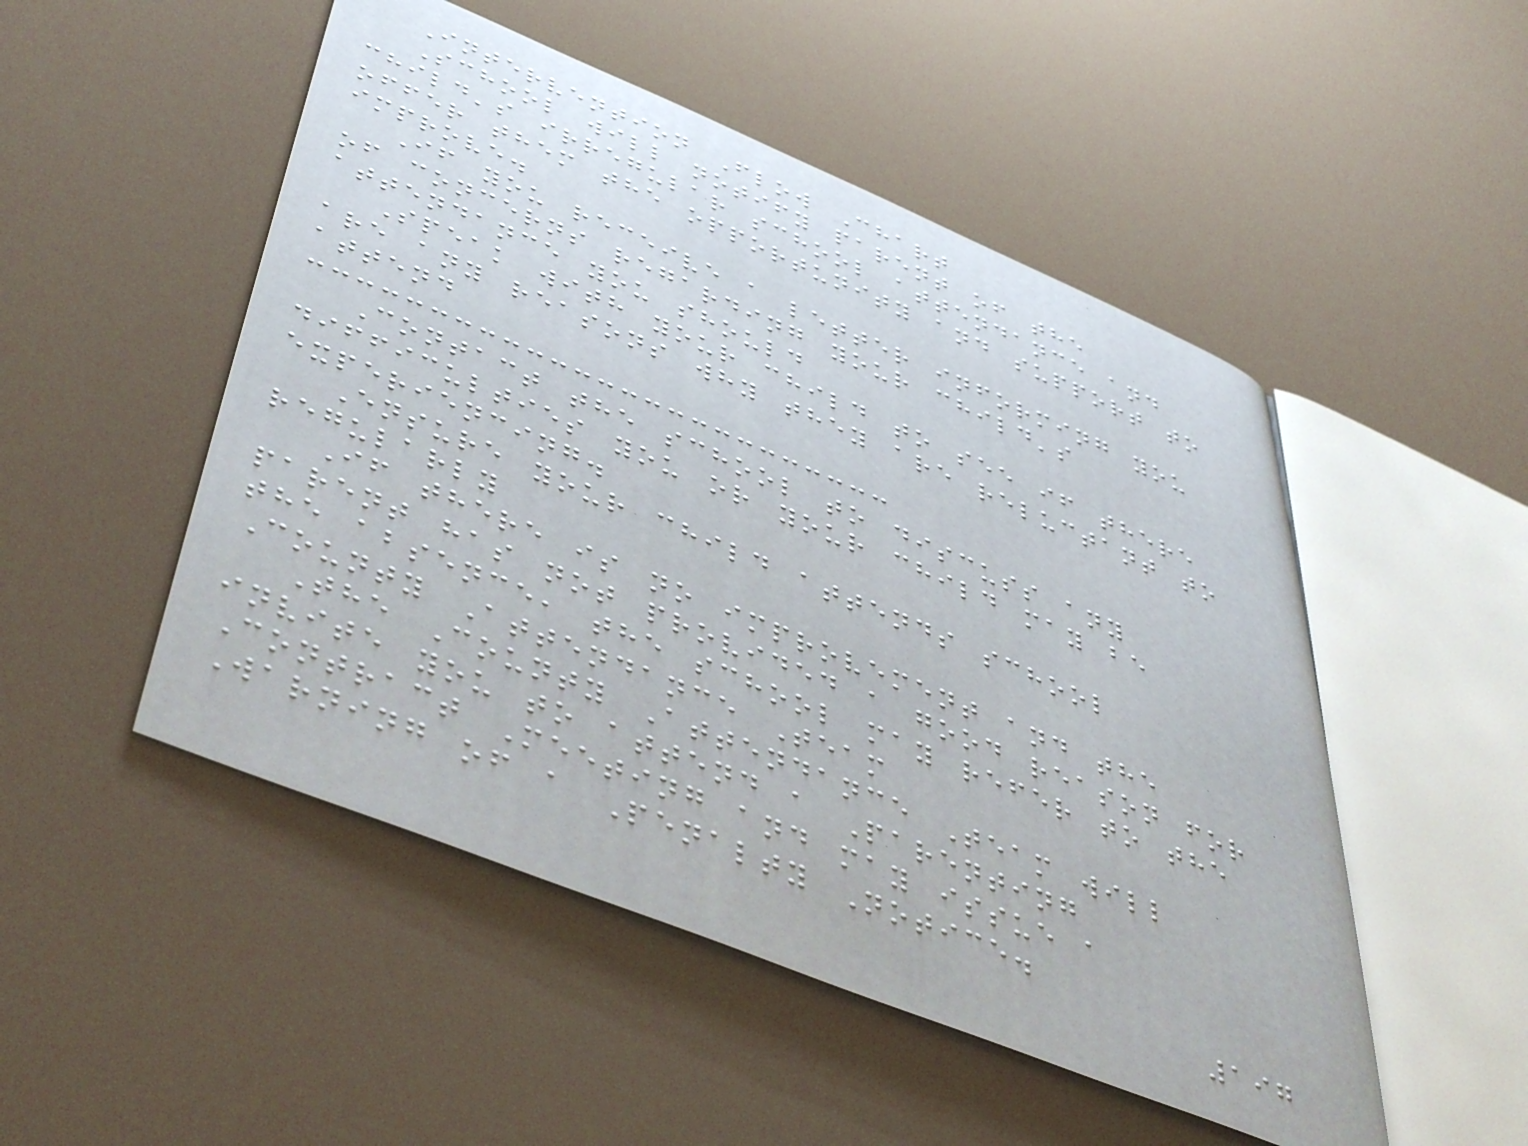Intervention Flow Chart
School will notify parent of the
child's irregular school attendance and
offer them the opportunity and support to
improve.
If you receive a letter informing you
of concerns regarding your child's
attendance you should
Speak with your child to see if there
are any reasons why they are reluctant to
attend
Contact the school to discuss any
difficulties you or your child may be
experiencing.
Ensure your child attends school
regularly
If there is no improvement and the
parent has not provided a good reason for
the absence, the school may refer to the
County Attendance Team
The County Attendance Team will
invite you to attend a Parenting
Contract Meeting and may issue a
Warning of a Penalty Notice.
197
